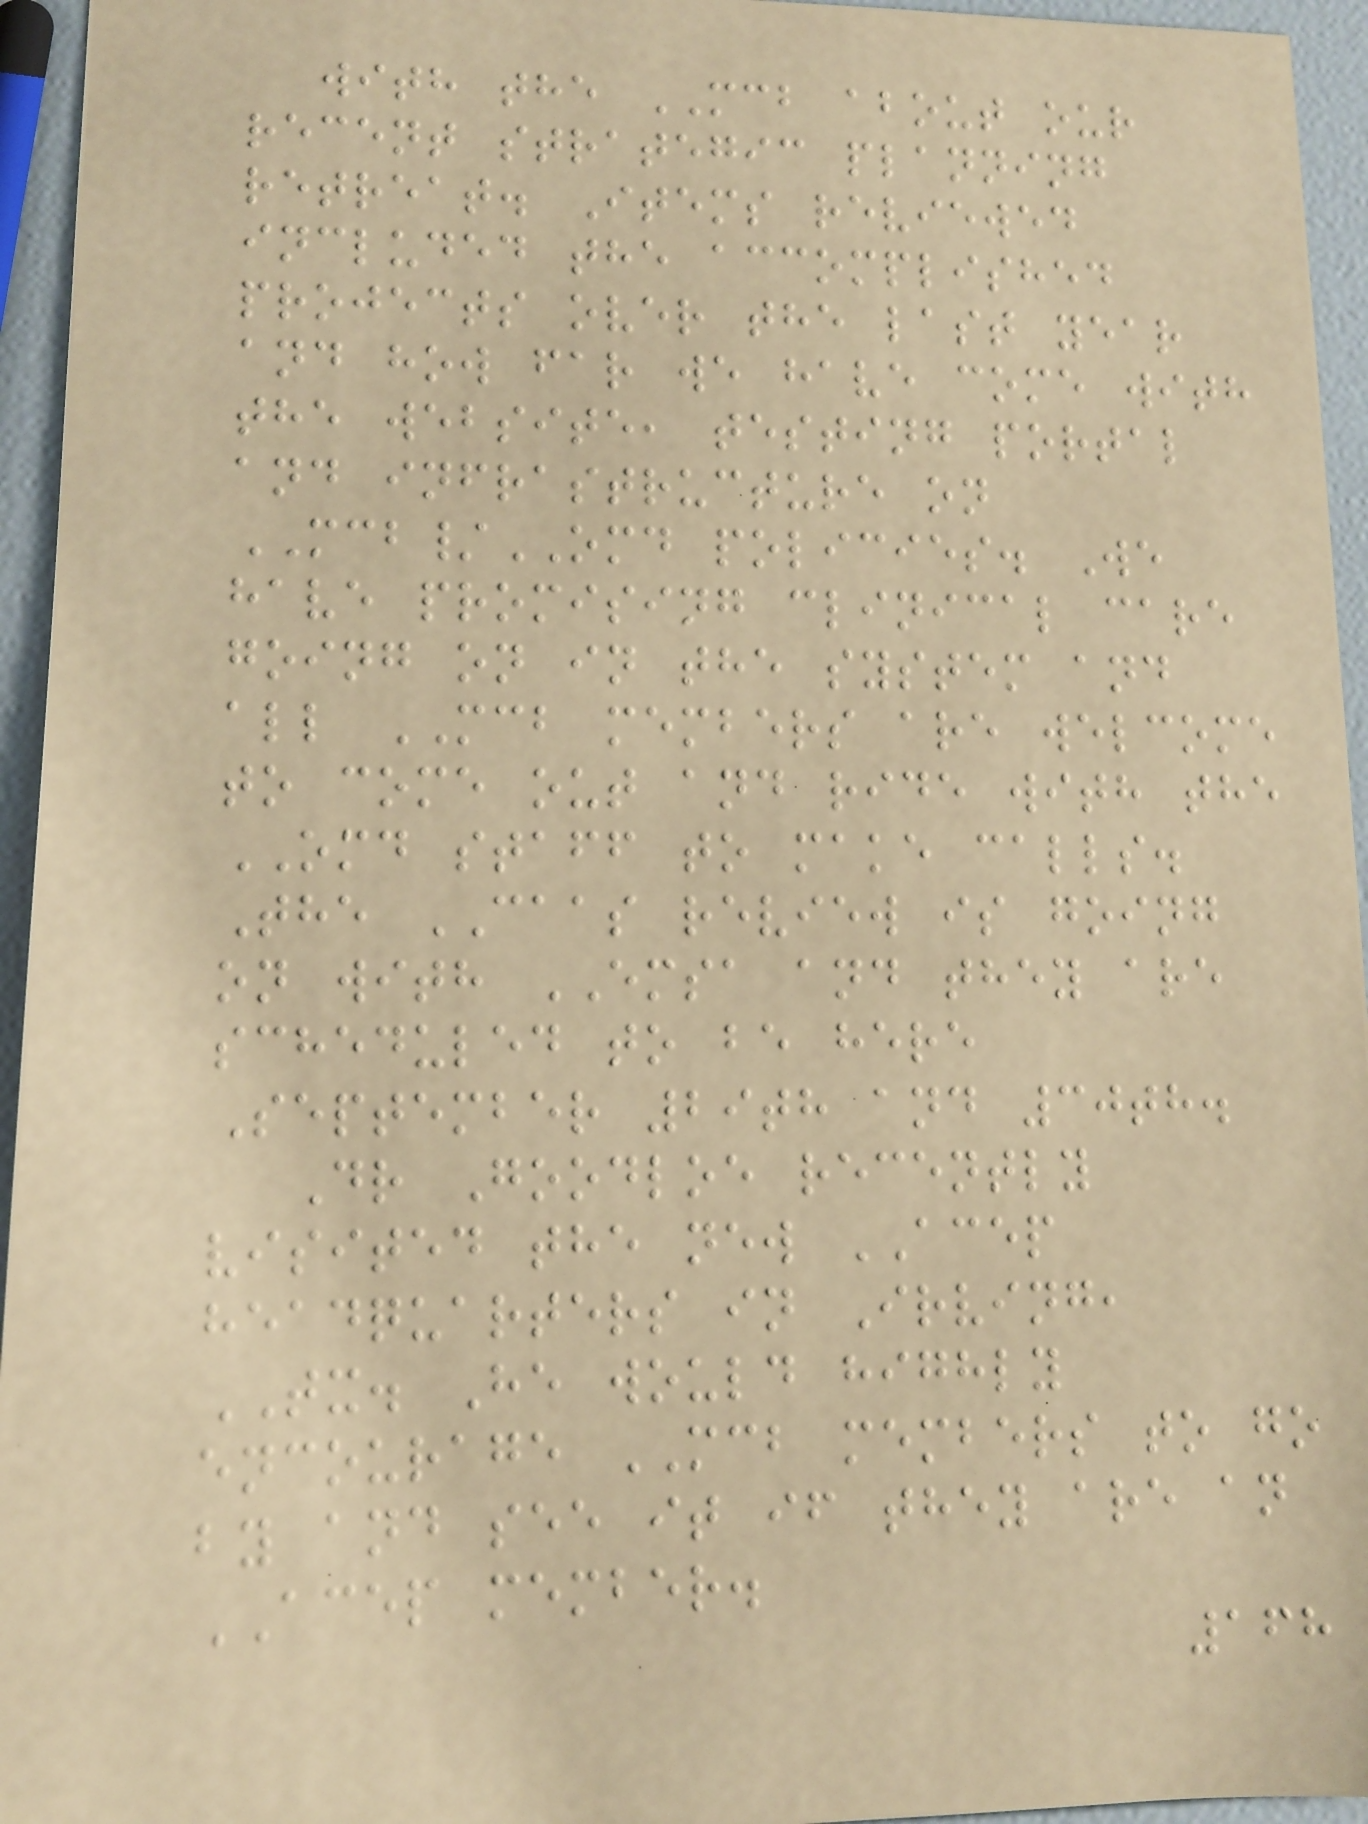with the MCB about our
recent strategic planning
retreat. Items reviewed
included the accomplished
projects over the last year
and how far we have come with
the website, testing portal
and infrastructure on
MCB/OMD policies. We
have promising clinical care
going on in the system and
all MCB members are welcome
to come out and ride with the
OMD staff to make calls.
The CAAS review is going
on with EMSA and they are
scheduled to be here
September 29th and 30th.
Dr Goodloe recently
visited the new ACEP
headquarters in Irving,
TX. He would highly
encourage MCB members to go
by and see it if they are an
ACEP member.
168
